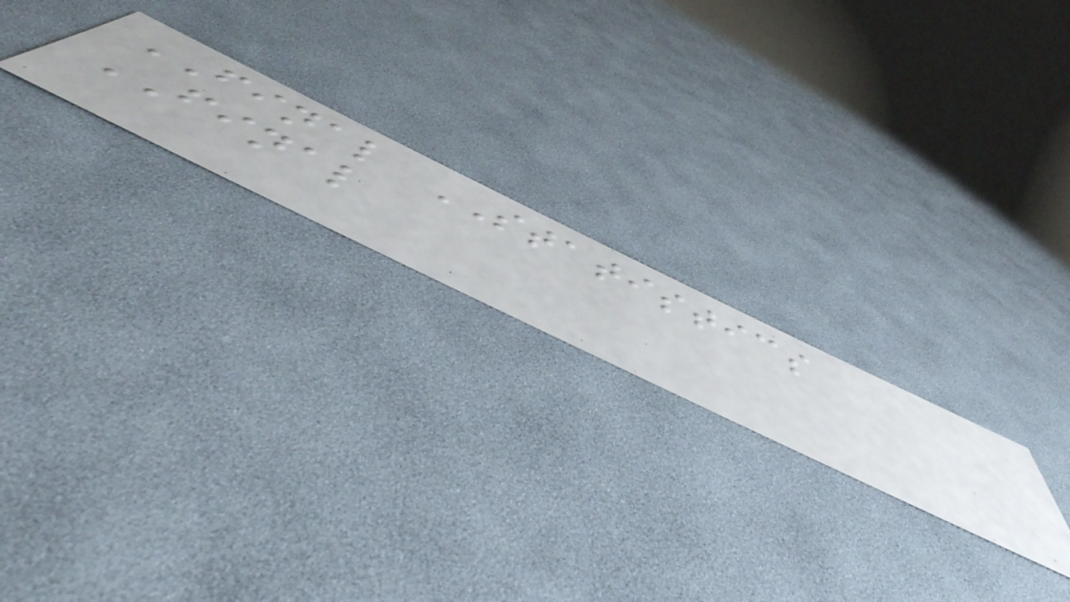FINAL STATISTICS
FINAL
